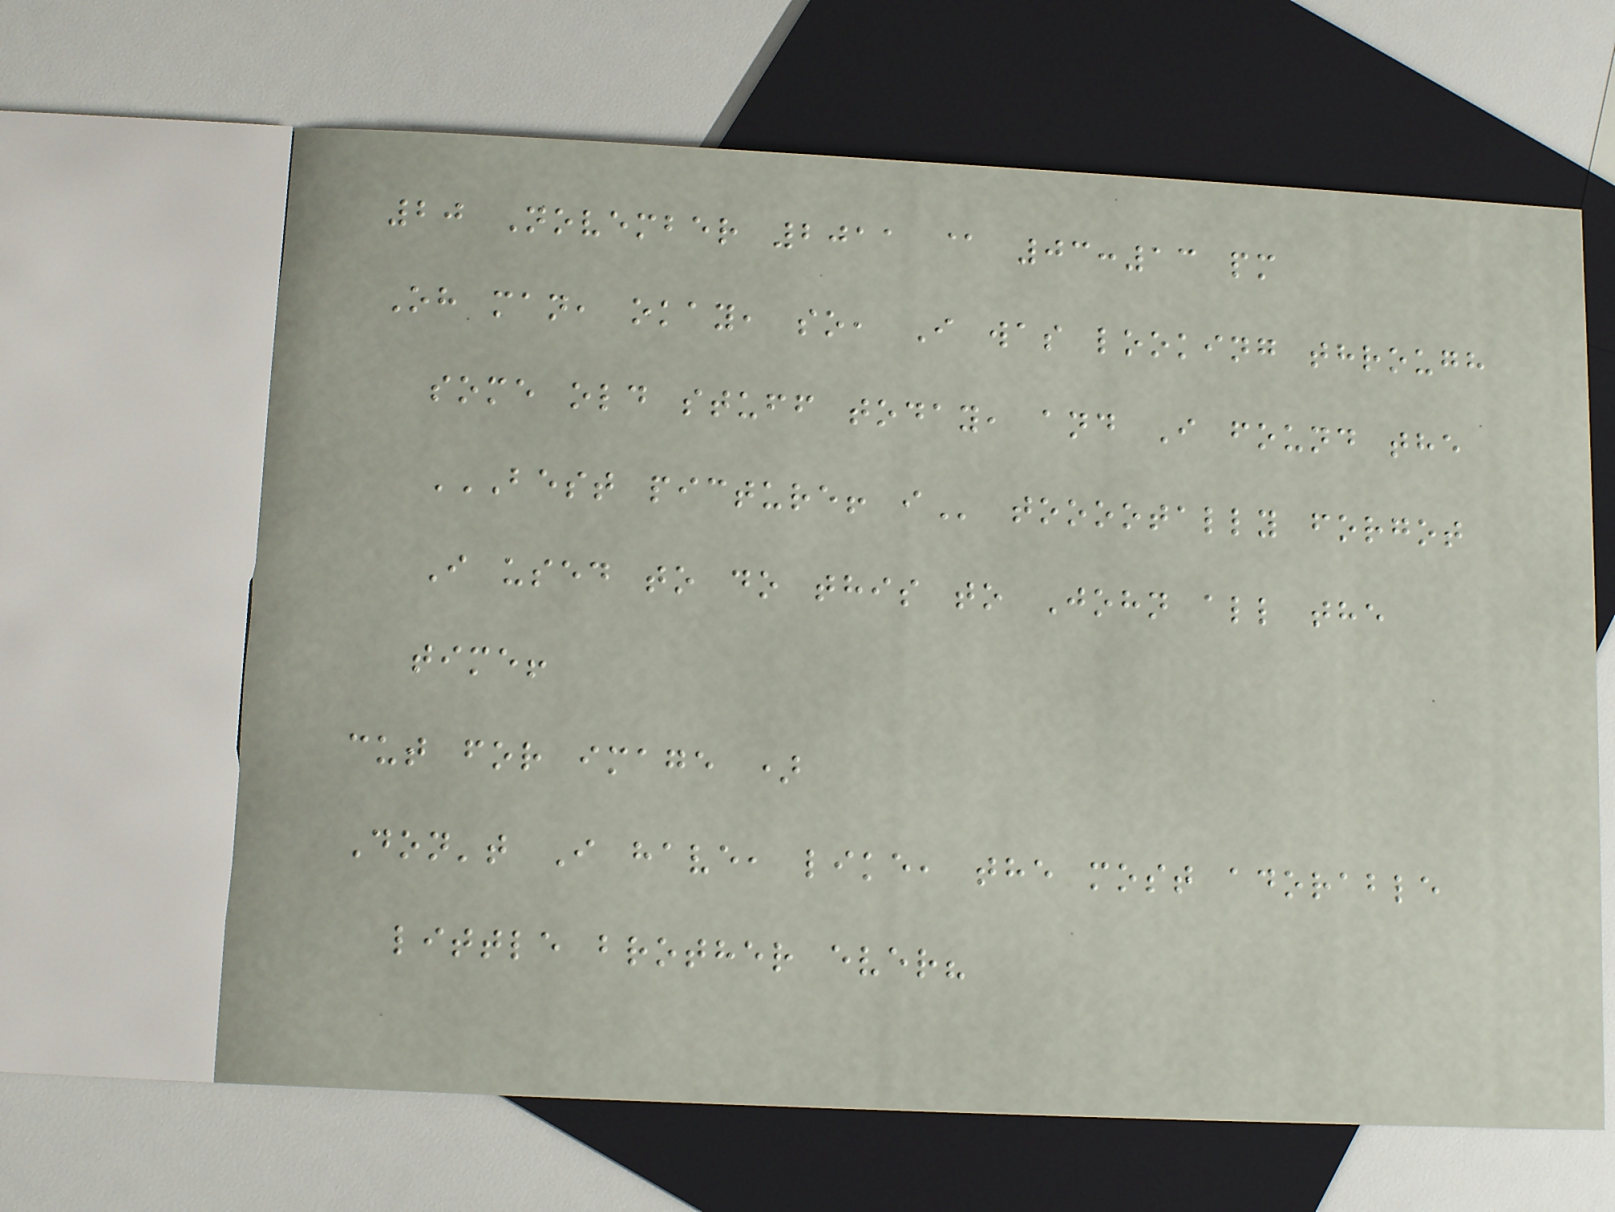20 November 2011 @ 03:13 pm
Oh man, okay, so, I was looking through
some old stuff today, and I found the
BEST PICTURE! I tooootally forgot
I used to do this to John all the
time!
cut for image )
Don't I have, like, the most adorable
little brother ever?
